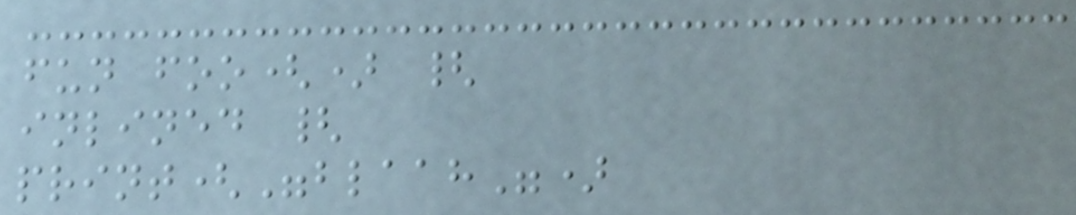fun foo() {
inlined {
print("blaah")
